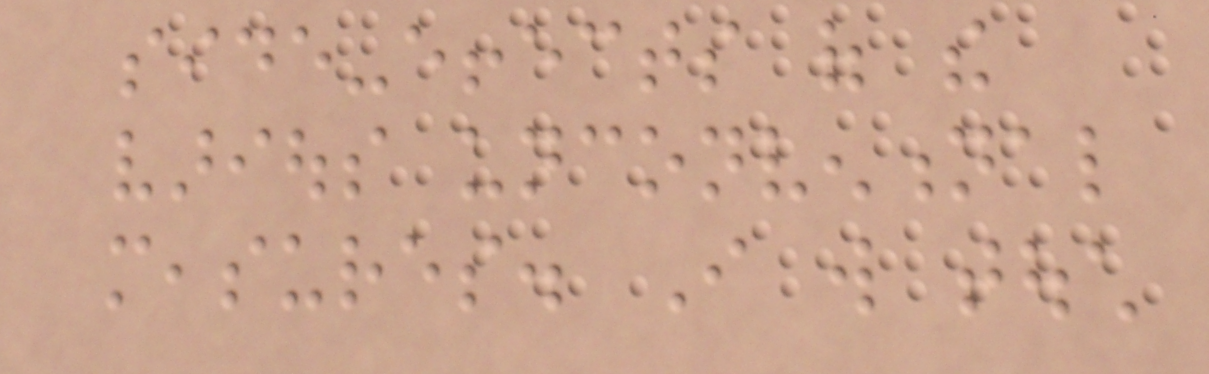side-effects of the
various unconventional
measures. I will touch
